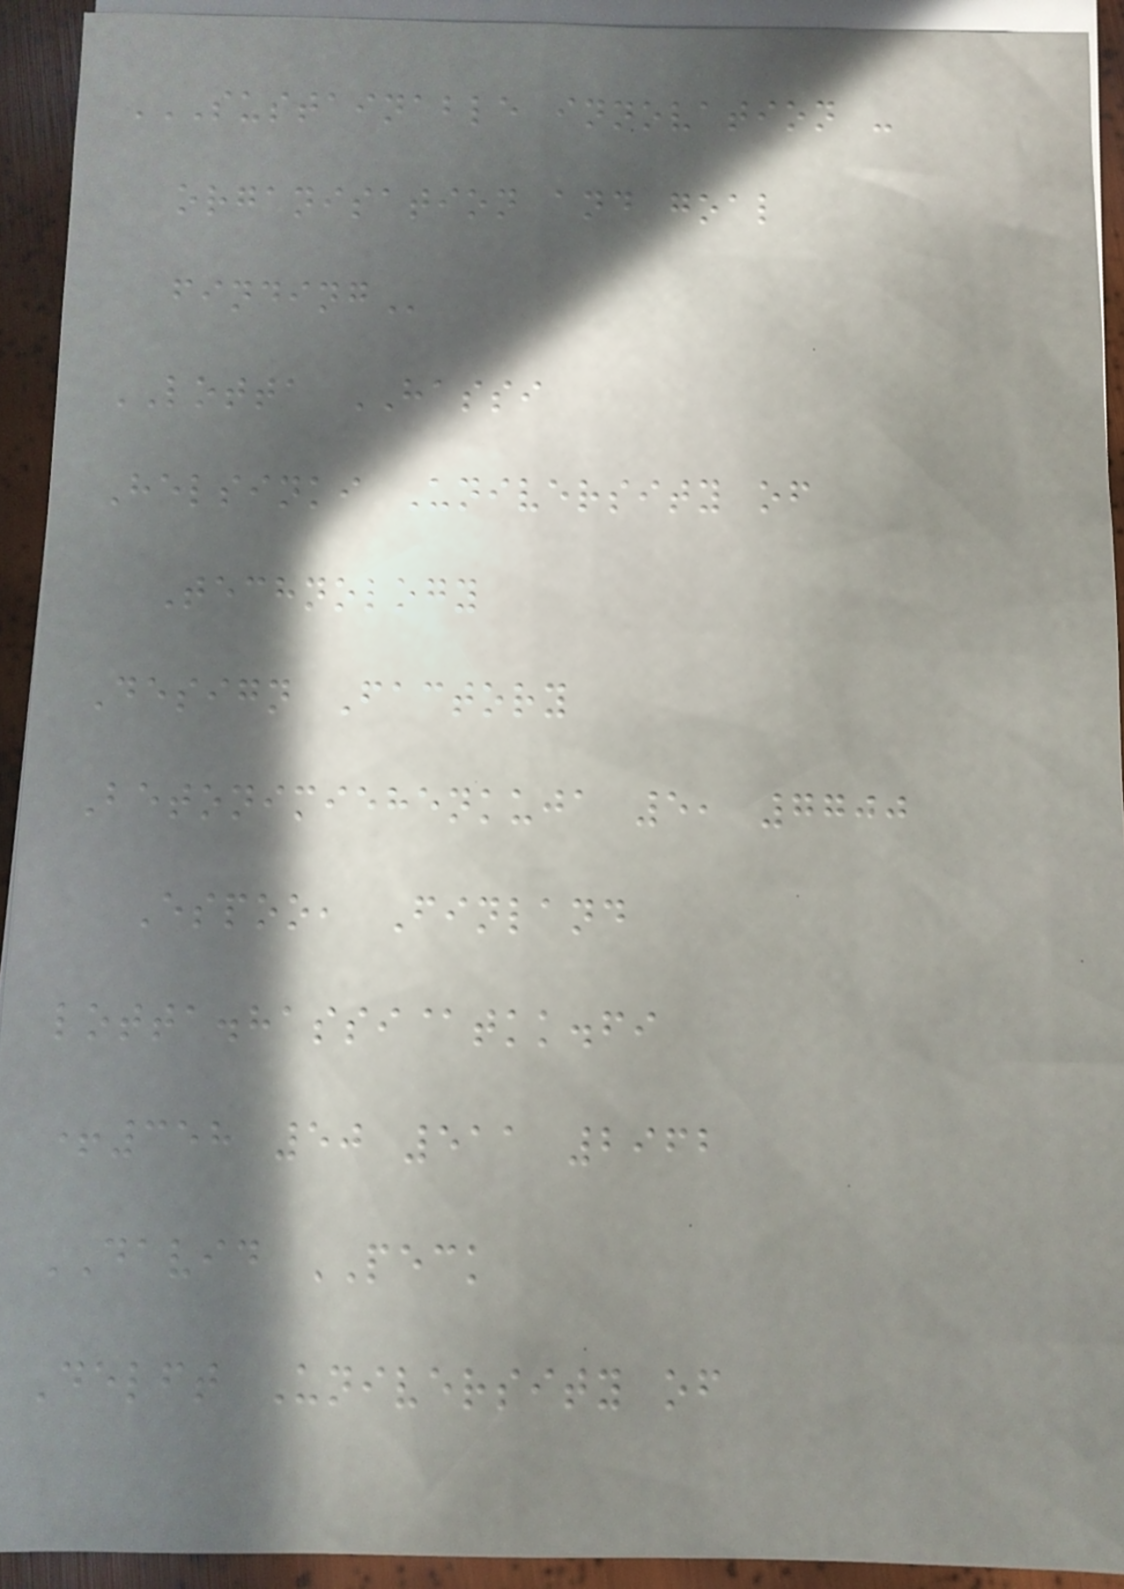SUSTAINABLE INNOVATION -
ORGANISATION AND GOAL
FINDING
LOTTA HASSI
Helsinki University of
Technology
Design Factory
Betonimiehenkuja 5, 7700
Espoo, Finland
lotta.hassi@tkk.fi
+358 50 511 2962
DAVID PECK
Delft University of
